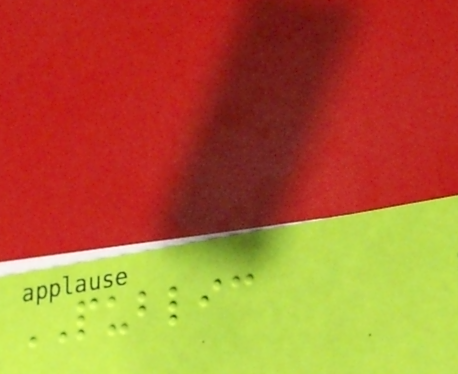PUBLIC
